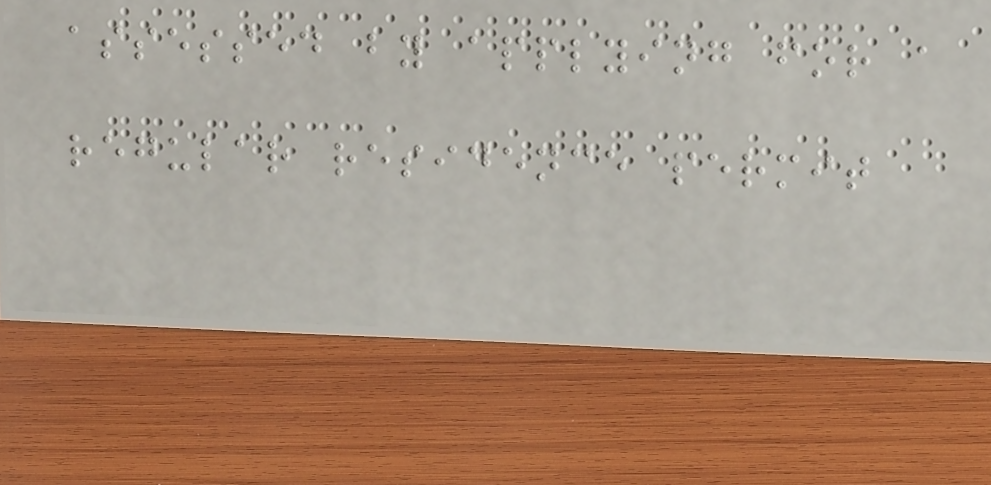assessed by applying for a
regular residence permit
